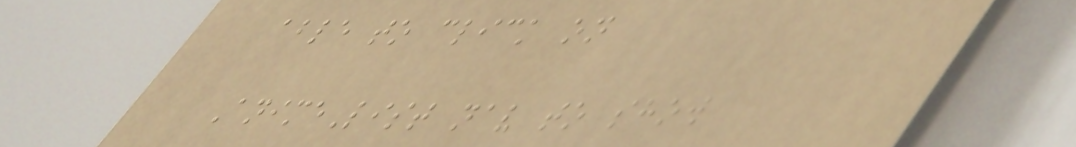able to click on
AnimeList nav to show
